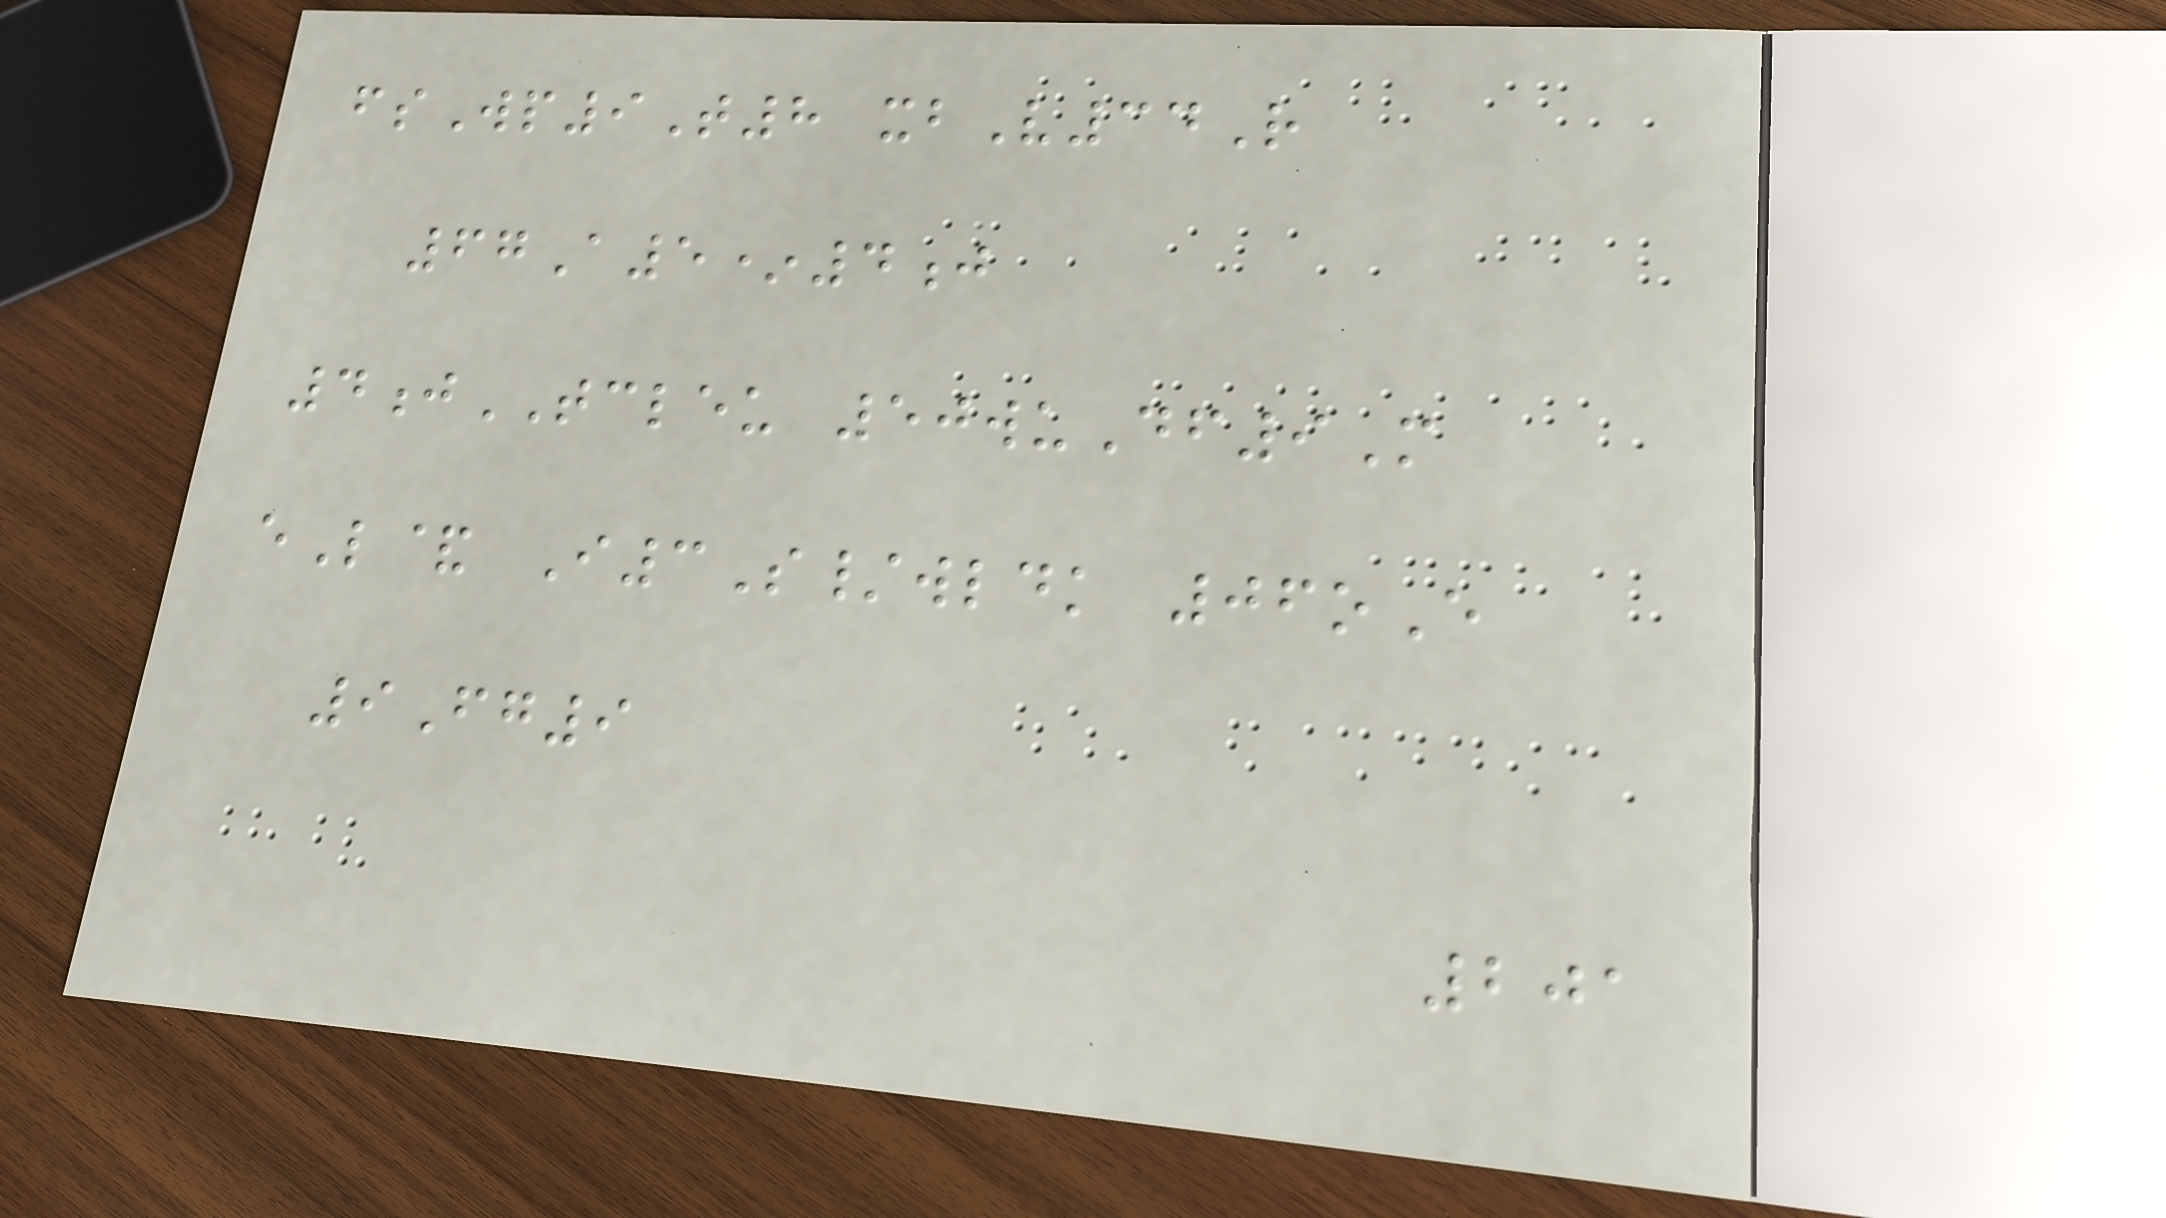fsWp9T8 xbV34R
67A5*4j
4jTCLEU 50wuDf9M
eL& I3S/wldk 06oE
9Fg9
201
